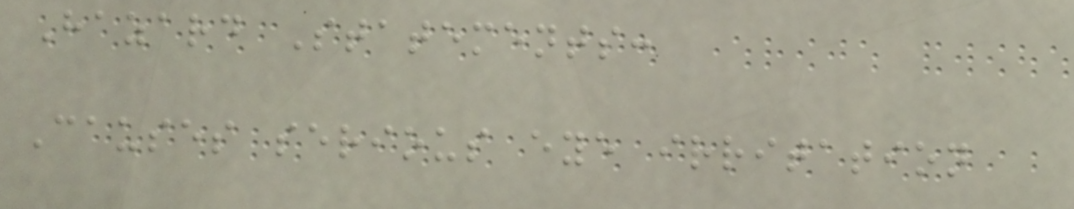Hazard Statements:
Causes serious eye irritation
